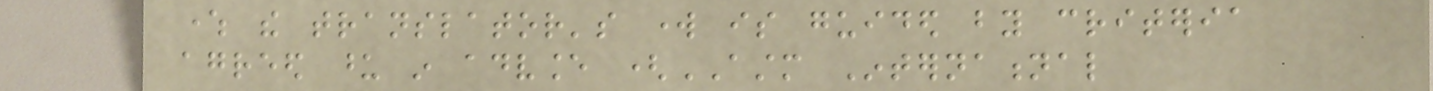where the translator's work is guided by criteria
agreed upon in advance (ASTM International
